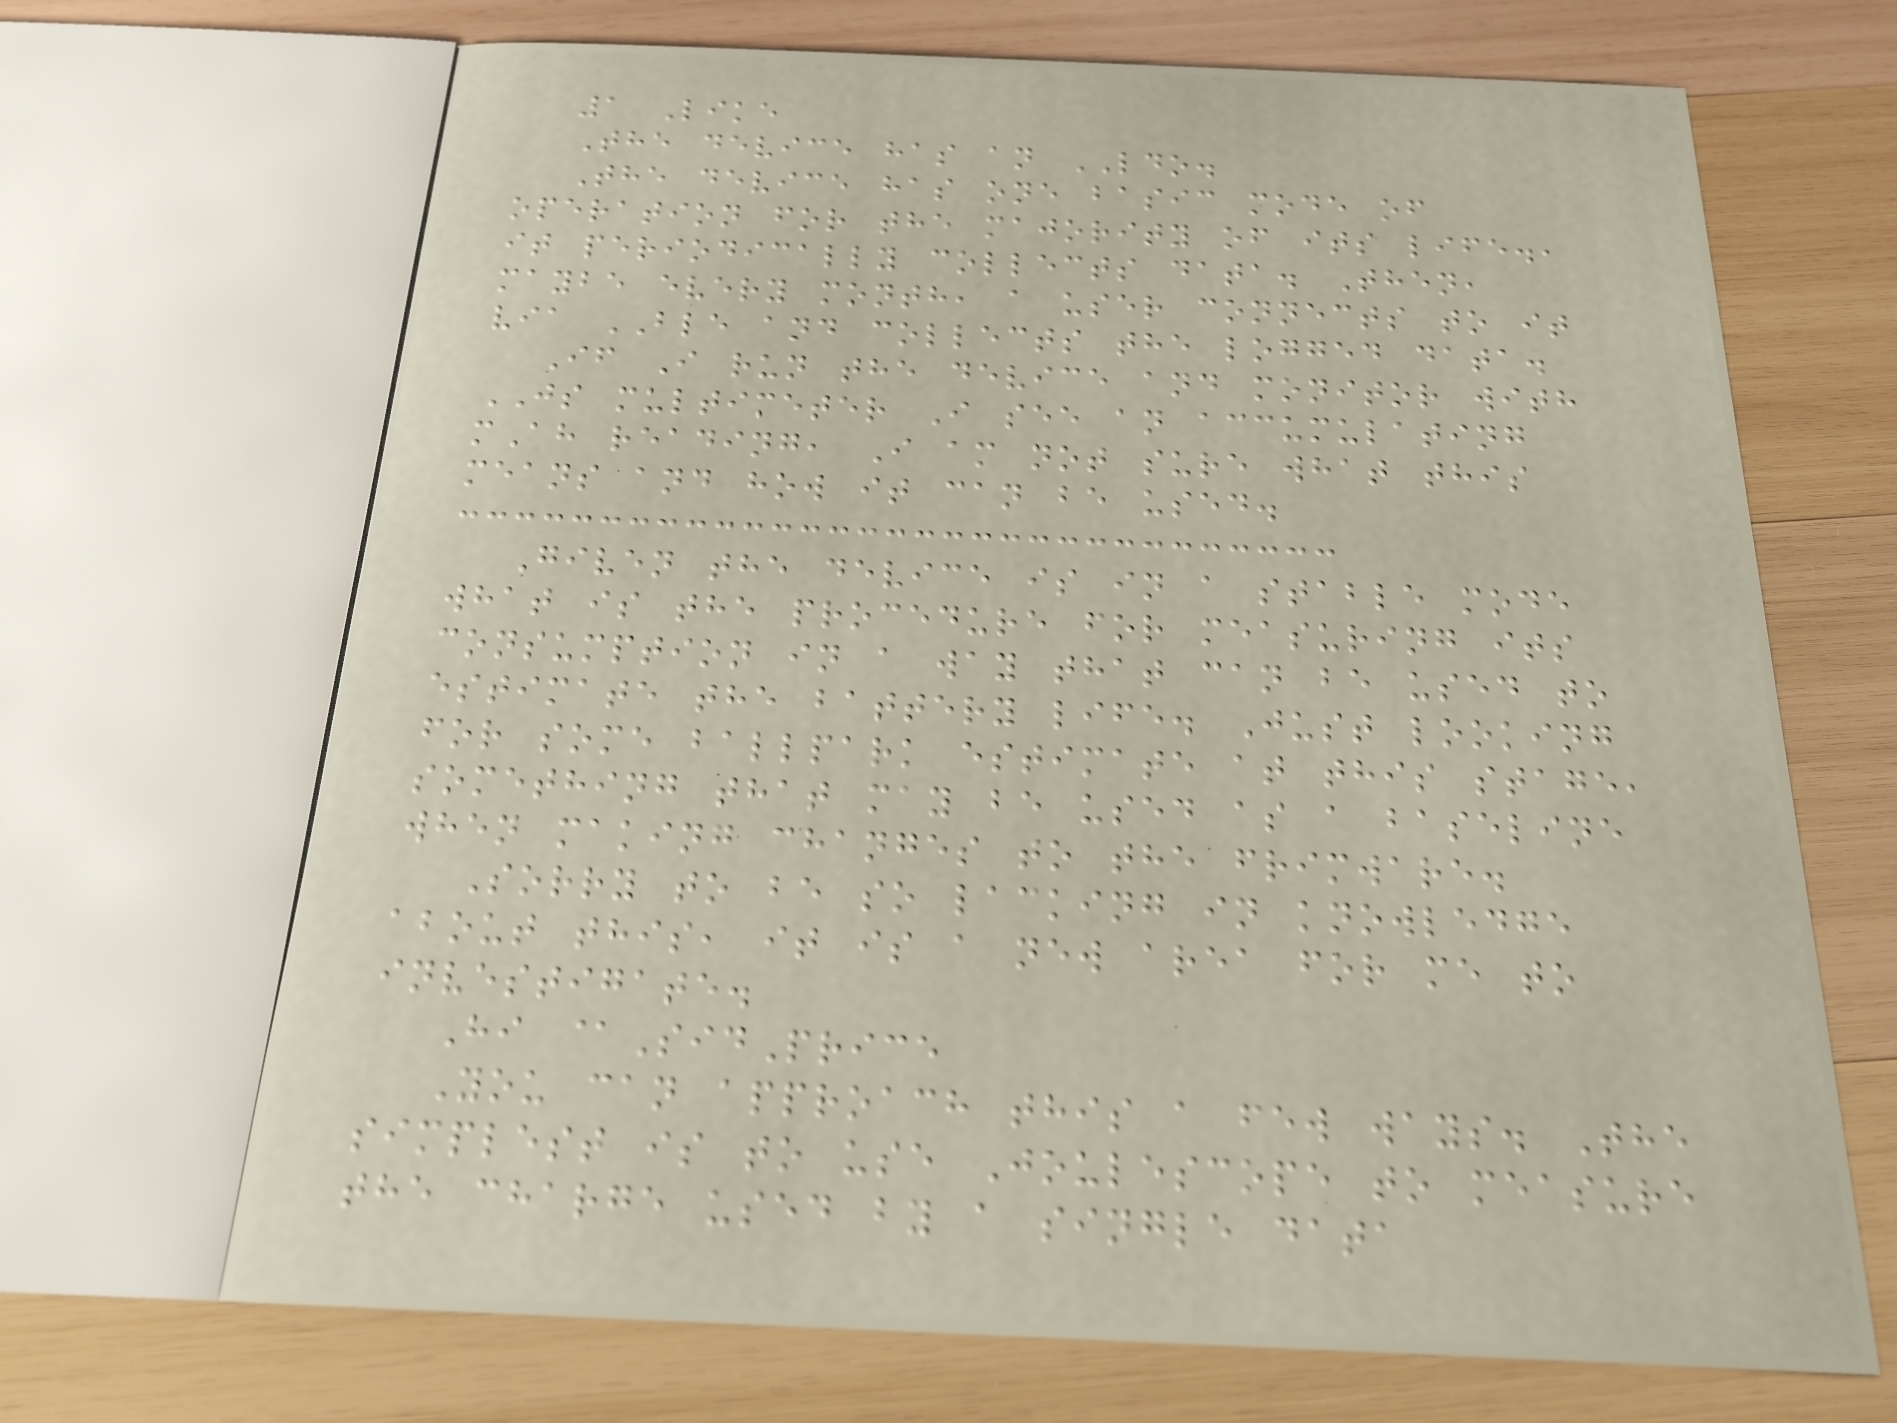1 Like
The device has an LDO.
The device has one basic mode of
operation for the majority of its life.,
it periodically collects data. Then,
maybe every month, a user connects to it
via BLE and collects the logged data.
If I run the device and monitor with
JS multimeter I see an accumulating
mAh reading, I am not sure what this
means and how it can be used.
Given the device is in a stable mode
what is the procedure for measuring its
consumption in a way that can be used to
estimate the battery life. Just looking
for some ballpark estimate at this stage,
something that may be used as a baseline
when making changes to the frimware.
Sorry to be so lacking in knowledge
about this, it is a new area for me to
investigate.
Hi @SidPrice
You can approach this a few ways. The
simplest is to use Joulescope to measure
the charge used by a single data
